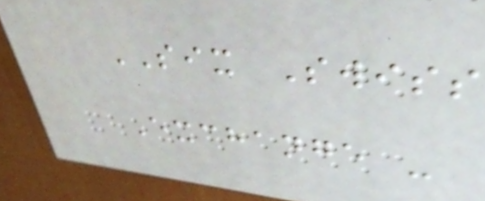SIX Swiss
Exchange -
